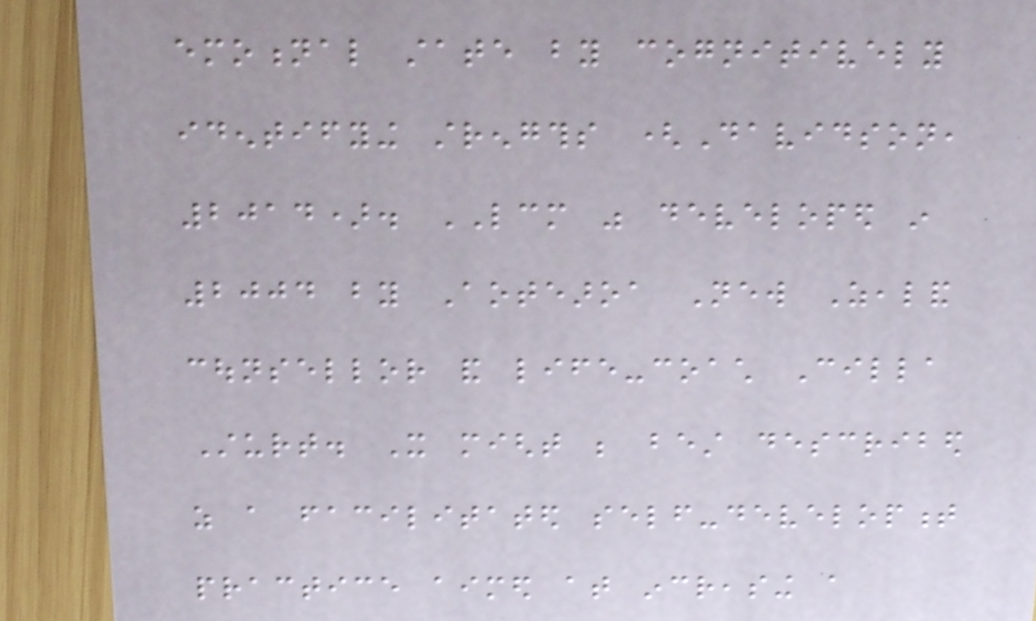emotional state by cognitively
identifying strengths (Davidson,
2014). LCM was developed in
2004 by Aotearoa New Zealand
counsellor and life-coach Cilla
Sturt. It might be best described
as a facilitated self-development
practice aimed at increasing a
